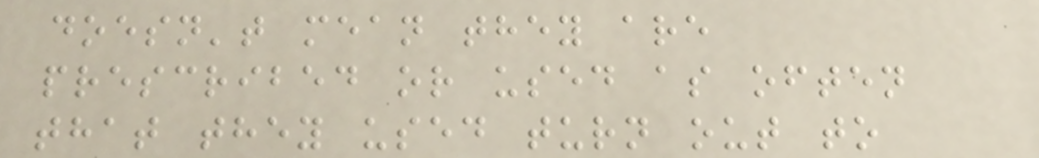doesn't mean they are
prescribed or used as often
that they used turn out to
